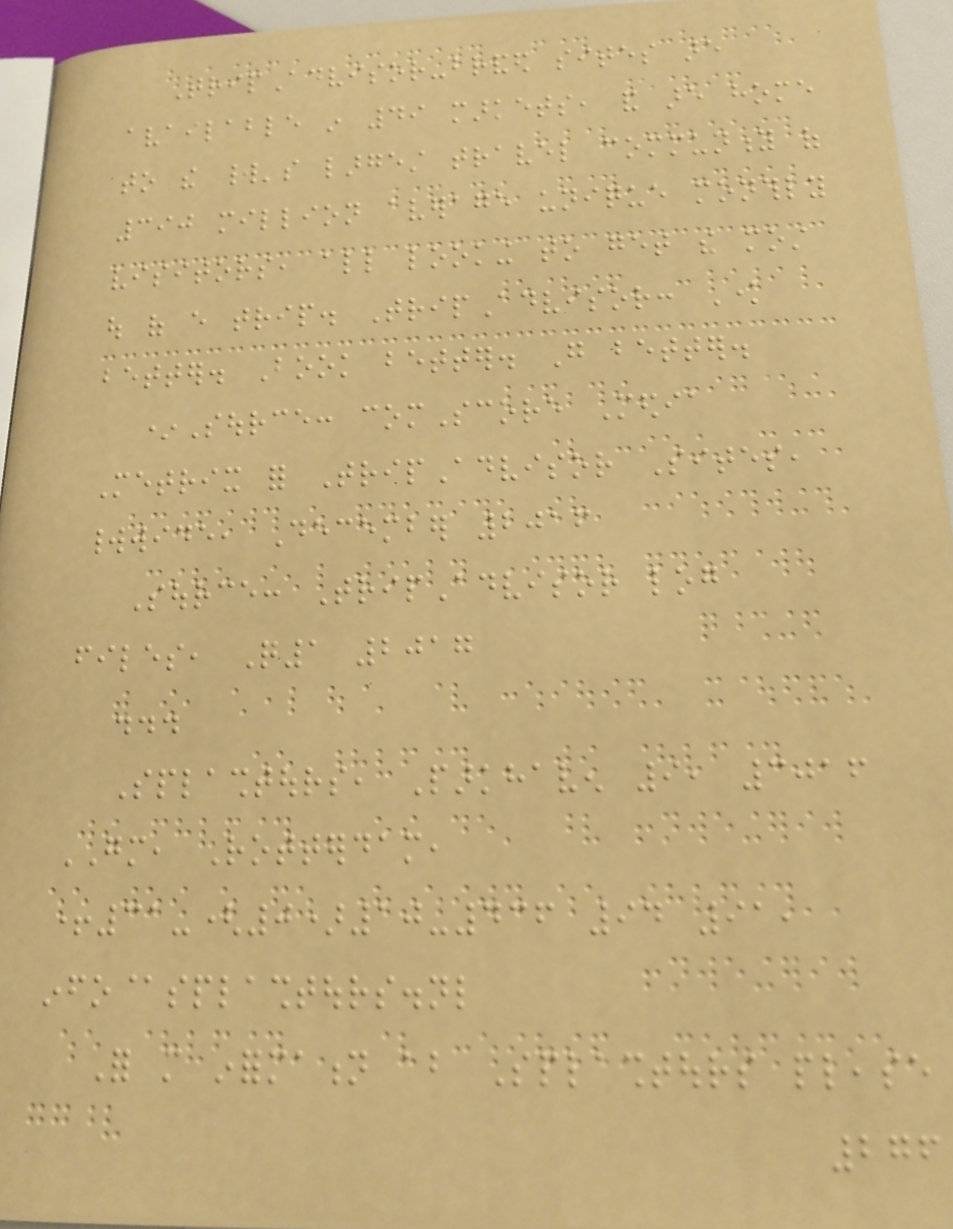TripAdvisor-branded sites are
available in 49 markets, and are home
to the world's largest travel community of
390 million average unique monthly
visitors, all looking to get the most
out of every trip. TripAdvisor: Know
better. Book better. Go better.
*Source: comScore Media
Metrix for TripAdvisor Sites,
worldwide, December 2016
Source: TripAdvisor log
files, Q1 2017
...
Splashtours, Parkhaven 9, 3016
GM, Rotterdam,
+31-(0)10-436 94 91,
info@splashtours.nl
For more information about Splashtours please
276
